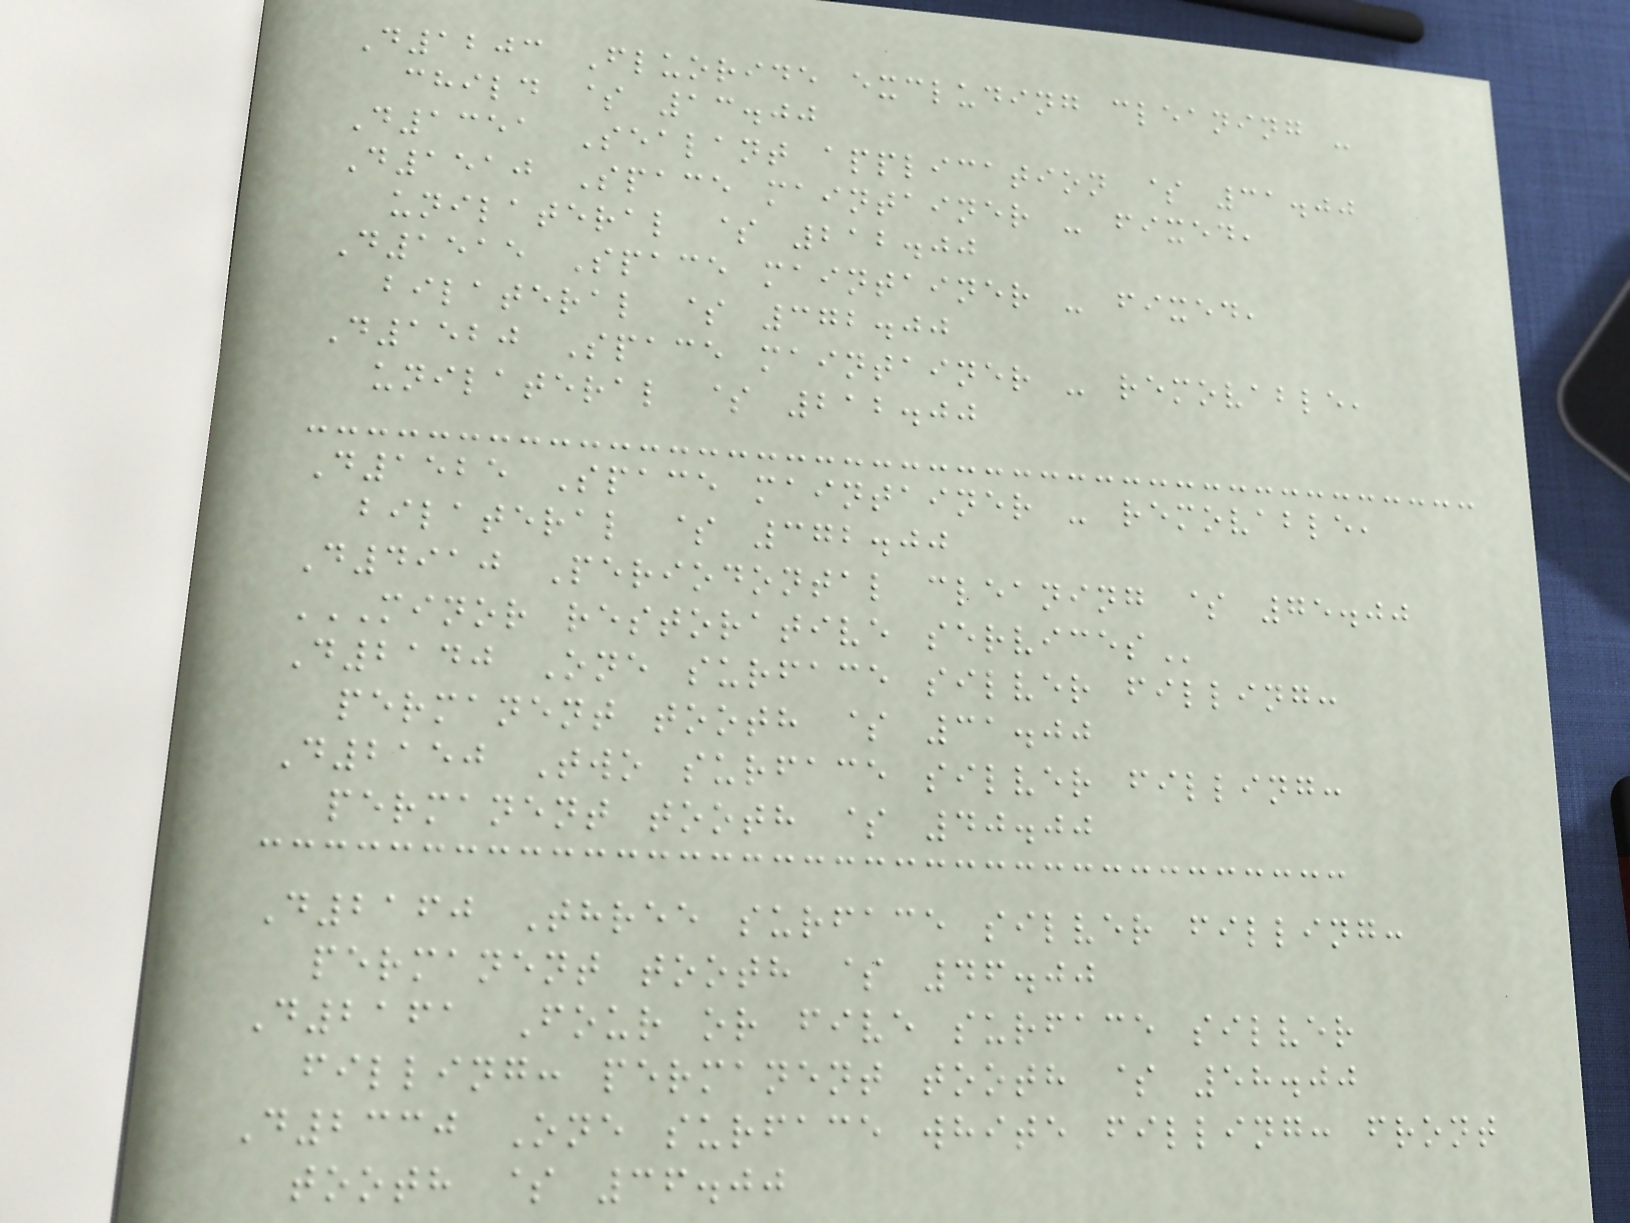D1203 Fluoride excluding cleaning -
child $ 13.00
D1351 Sealant application $ 31.00
D1510 Space maintainer - fixed,
unilateral $ 212.00
D1515 Space maintainer - fixed,
bilateral $ 372.00
D1520 Space maintainer - removable,
unilateral $ 212.00
D1525 Space maintainer - removable,
bilateral $ 372.00
D4910 Periodontal cleaning $ 75.00
MINOR RESTORATIVE SERVICES
D2140 One surface silver filling:
permanent tooth $ 31.00
D2150 Two surface silver filling:
permanent tooth $ 40.00
D2160 Three surface silver filling:
permanent tooth $ 46.00
D2161 Four or five surface silver
filling: permanent tooth $ 58.00
D2330 One surface white filling: front
tooth $ 36.00
